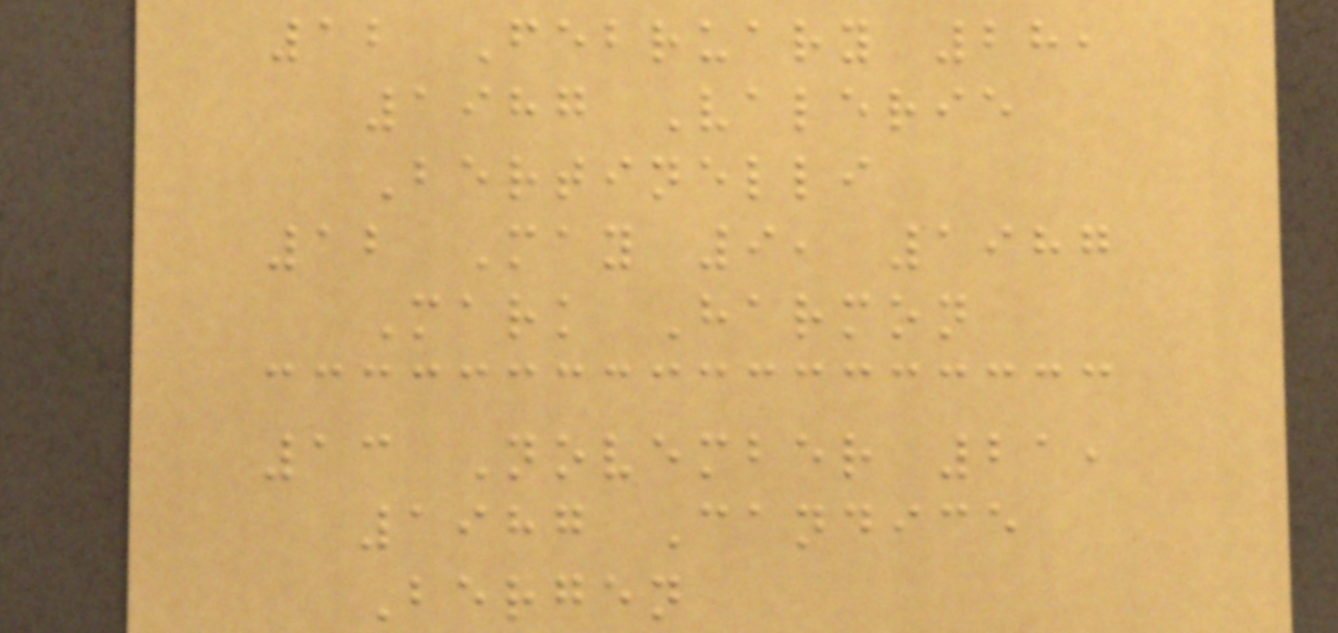12 February 28,
1987 Valerie
Bertinelli
12 May 9, 1987
Mark Harmon
13 November 21,
1987 Candice
Bergen
